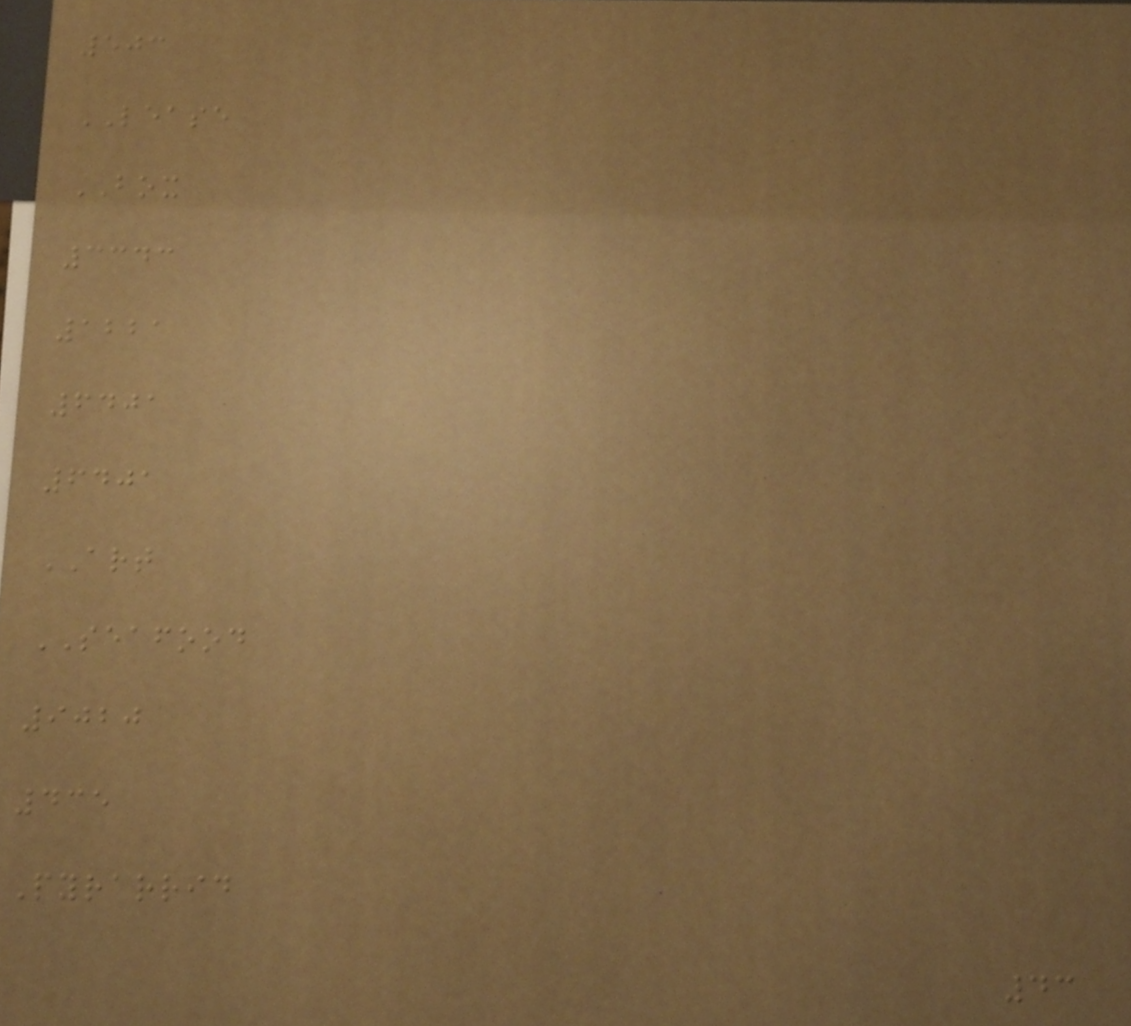503
LEASE
BOX
3343
1221
6401
6401
ART
SEAFOOD
9020
435
Pyrarrid
43
